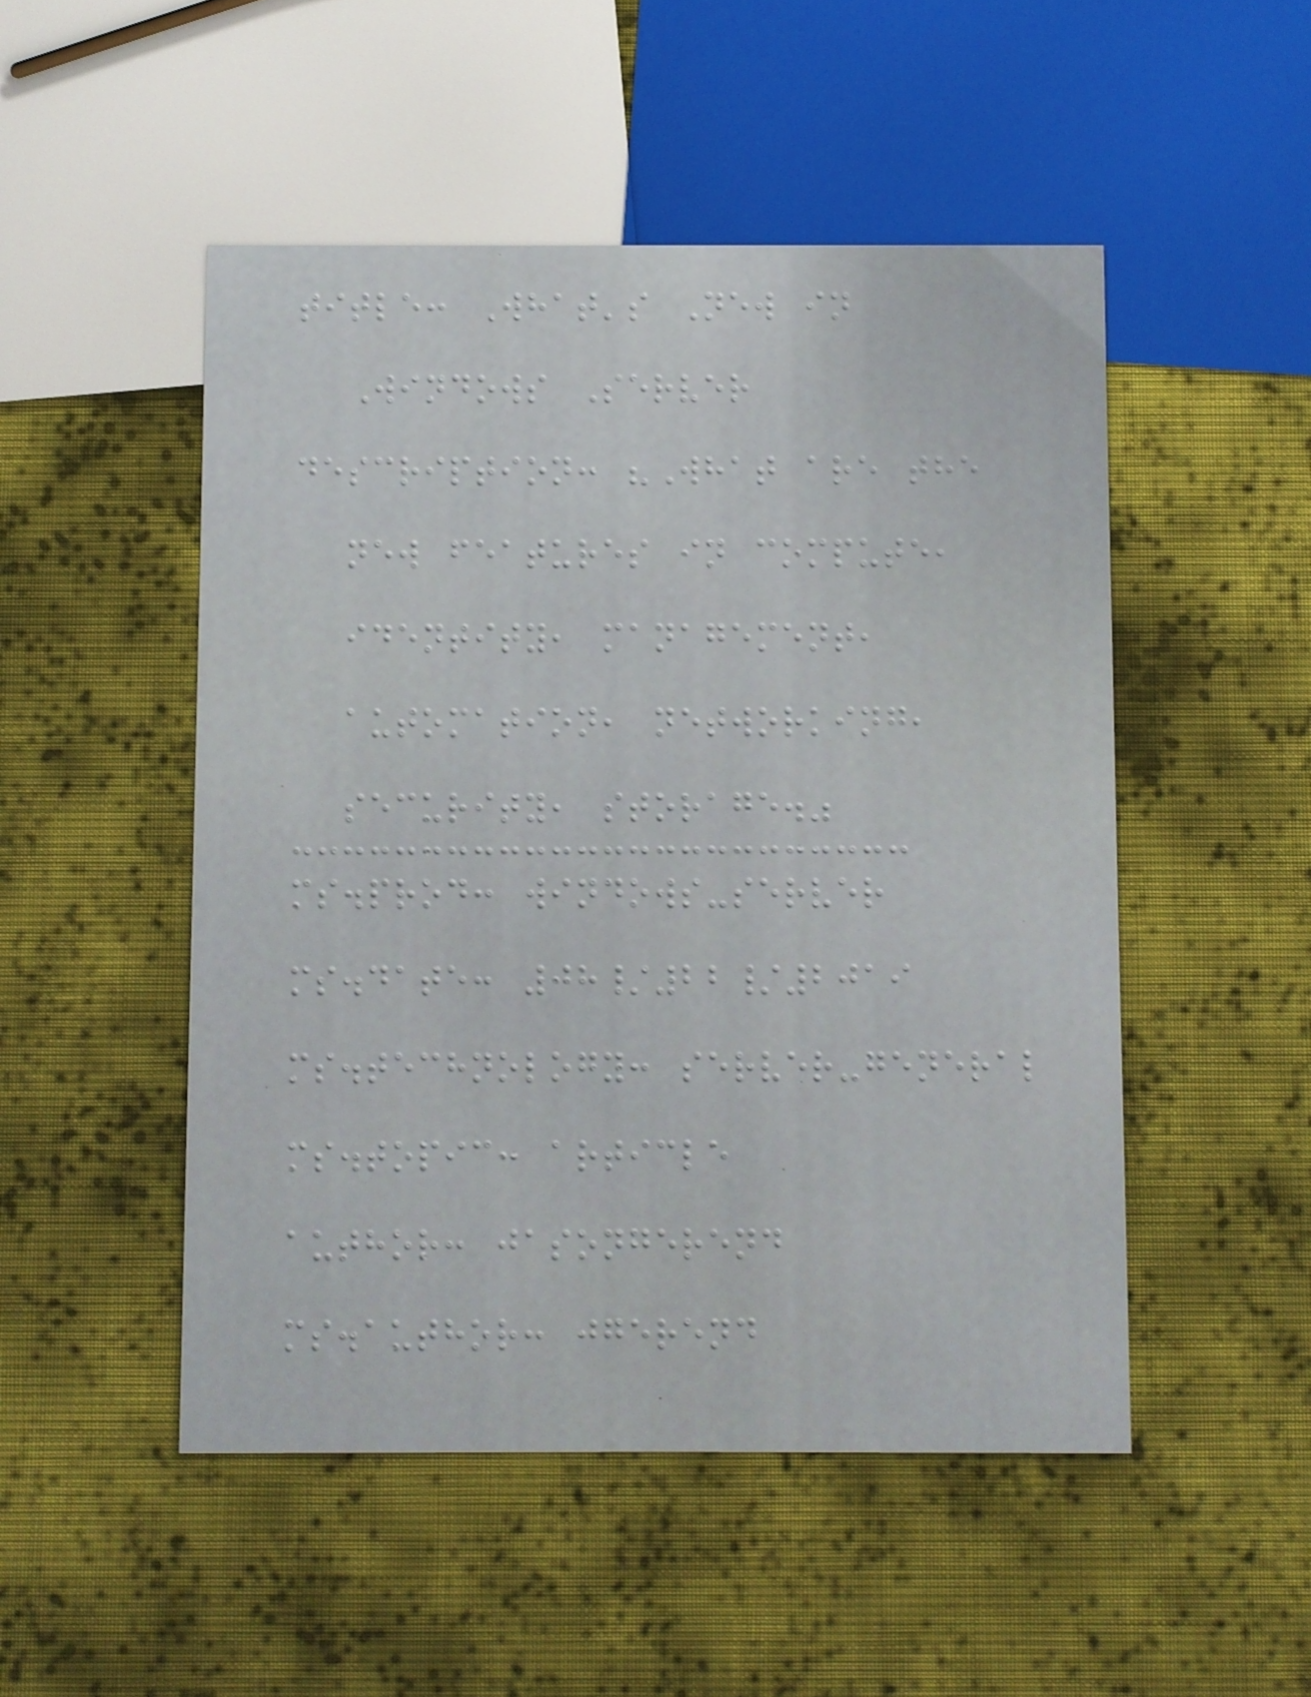title: What's New in
Windows Server
description: "What are the
new features in compute,
identity, management,
automation, networking,
security, storage."
ms.prod: windows-server
ms.date: 08/22/2019
ms.technology: server-general
ms.topic: article
author: jasongerend
ms.author: jgerend
